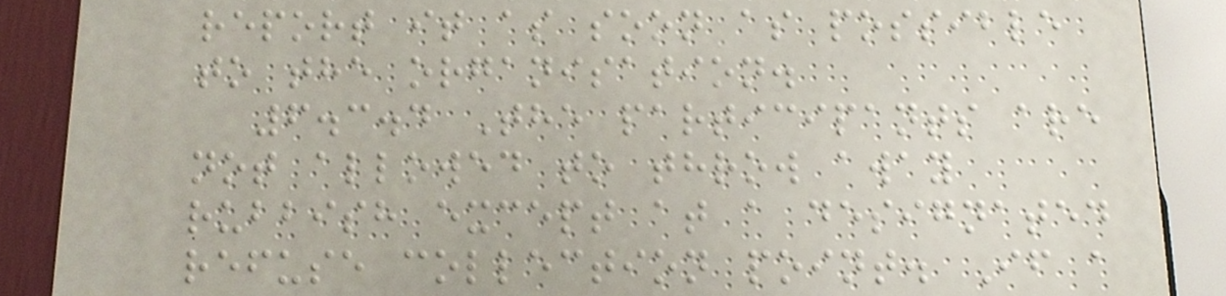report it as soon as possible
to the organisation.
6.3.4 The participants are
not allowed to throw away
rubbish except at a designated
refuse collection point. If a
